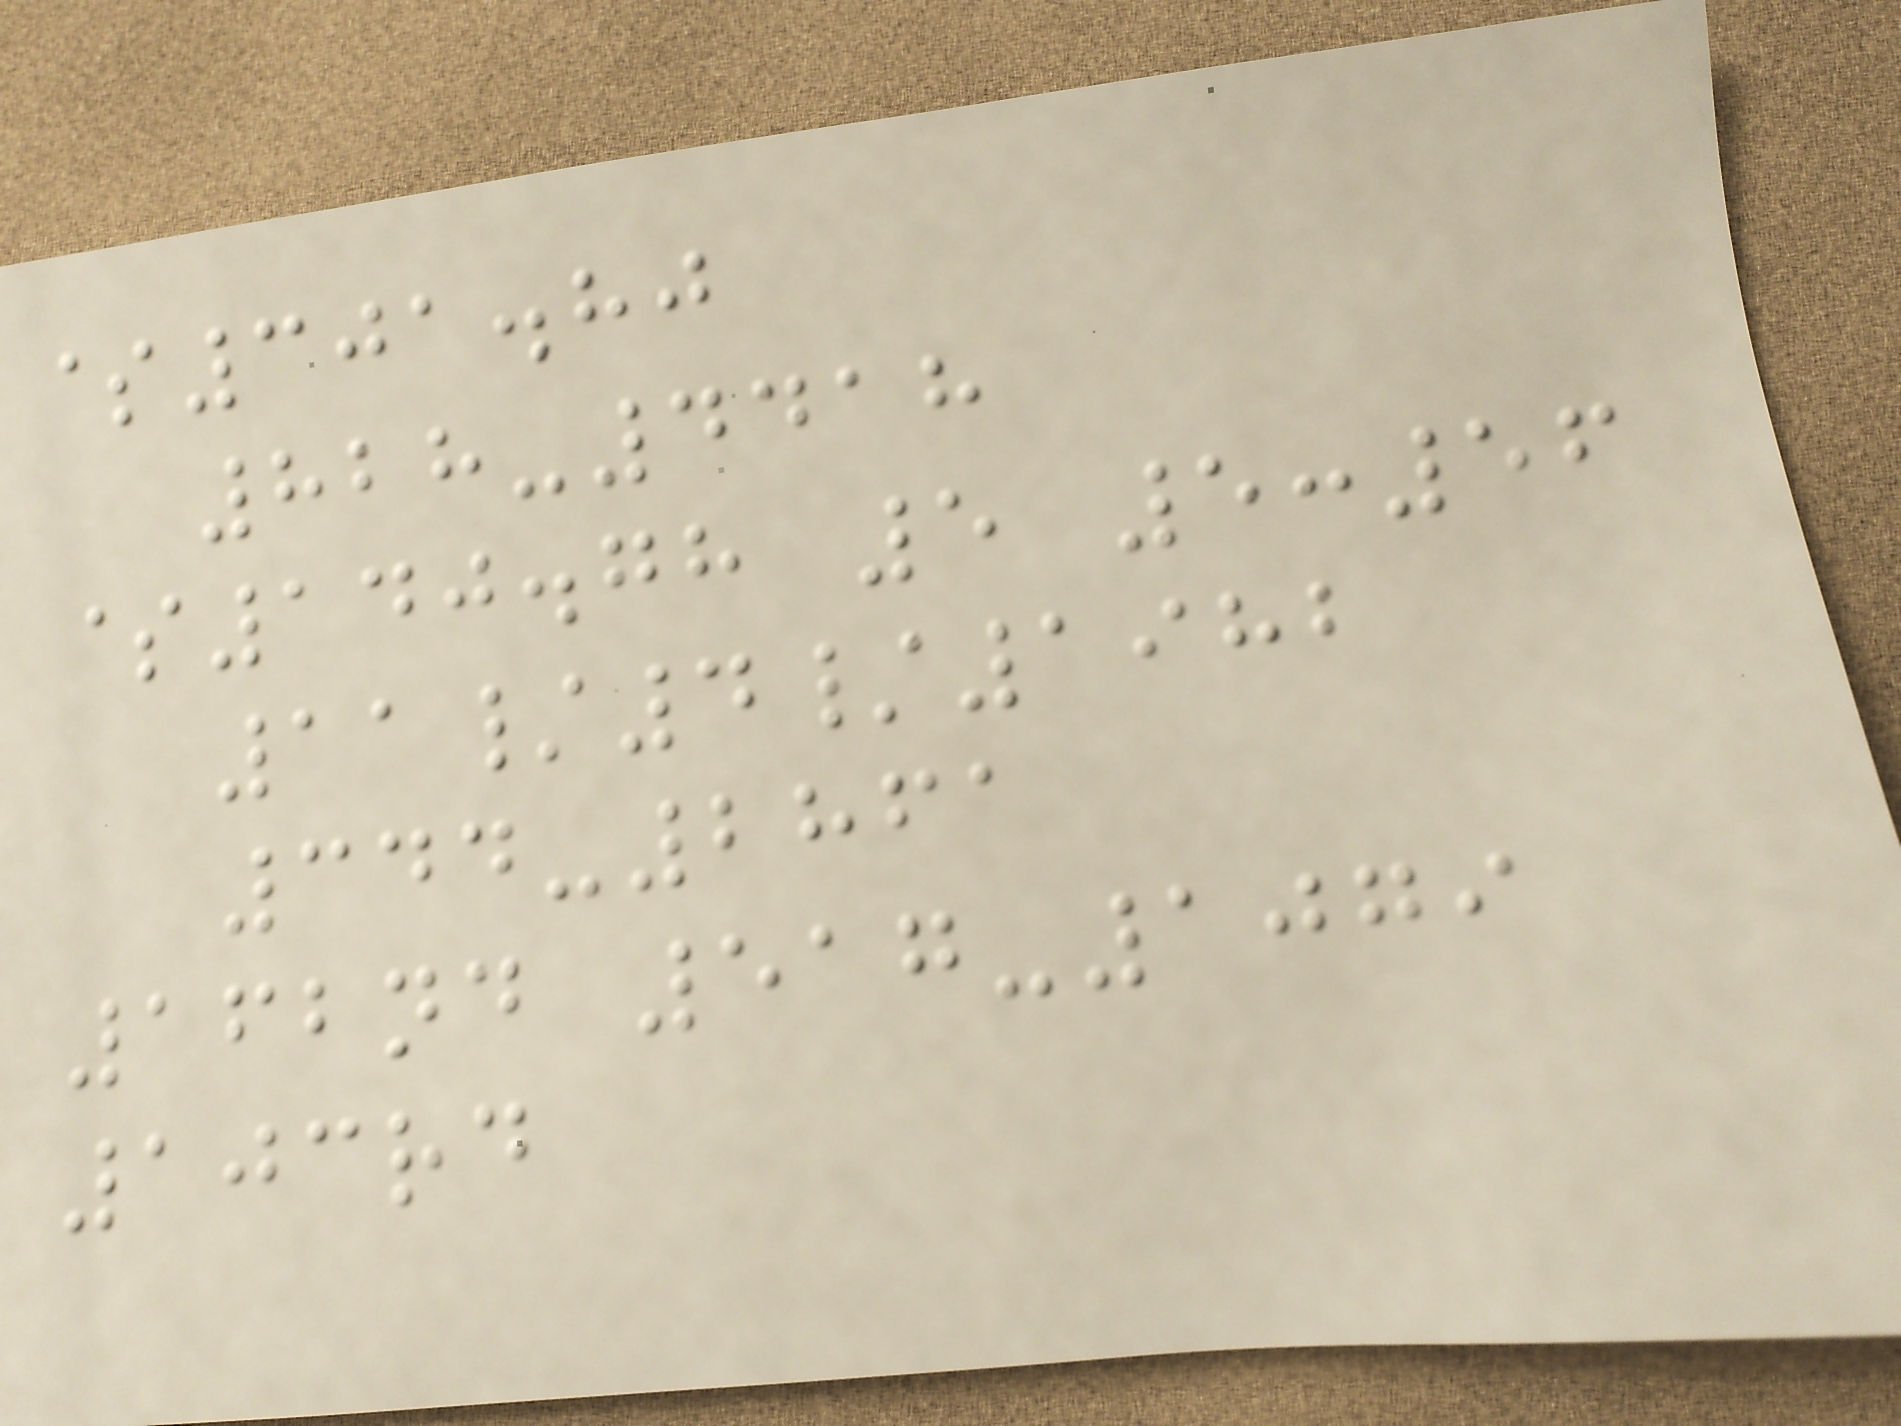$301.80
828-4418
$140.78 5 5:56
11/4/1982
344-2861
162nd 517-1079
103rd
